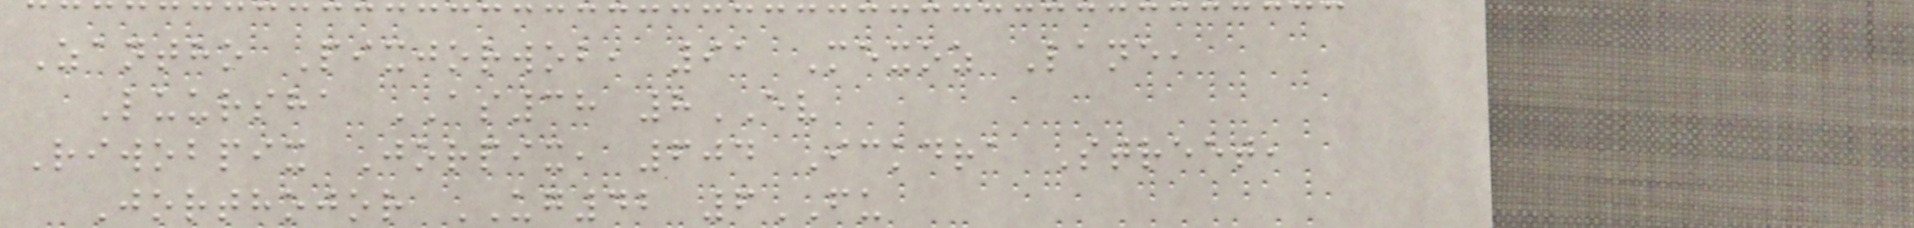Zantho Pixjorwob, 91 Mexoz Lane,
Luursha AS38 8EV
Riwobpix Jorpix, 604 Ickdra Street,
Jorthojor UG42 6FU
